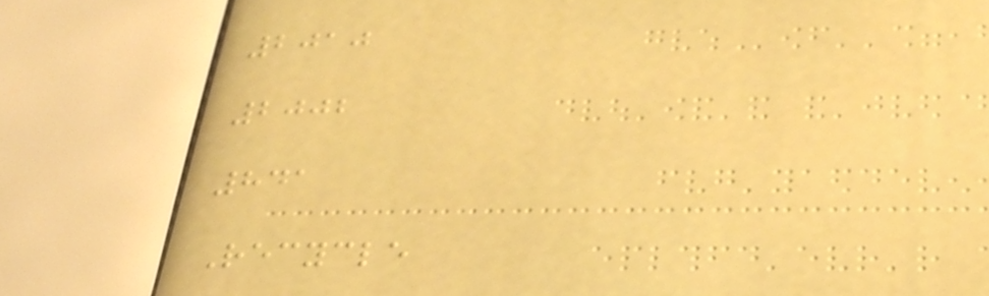2010
2002
841
Recycle
